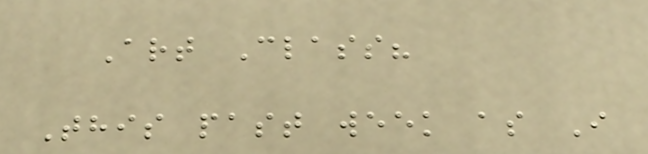Art Class?
This past week as I
